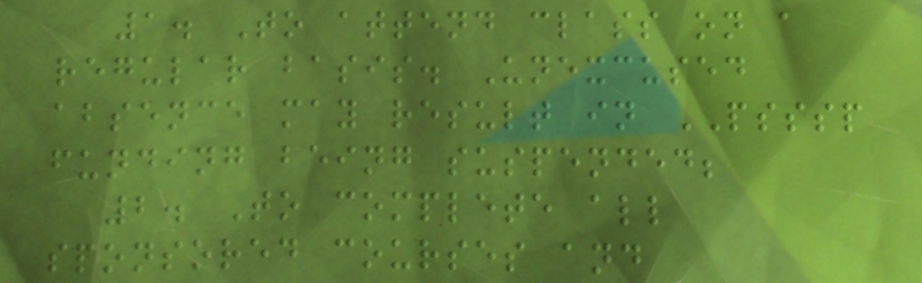1. To attend class on a
regular basis. Unexcused
absence may result in PSSSP
funding being suspended;
2. To complete all
sponsored courses and
